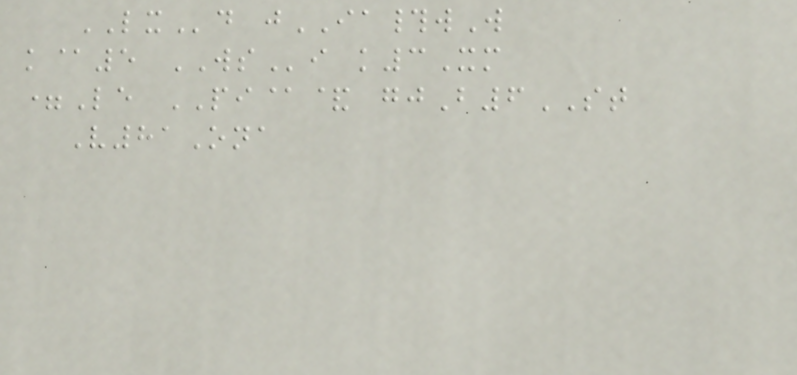LXd jIA#wW
k@5 WSi k3Xm
=Le PI@& gjB6ST
V81Ona
